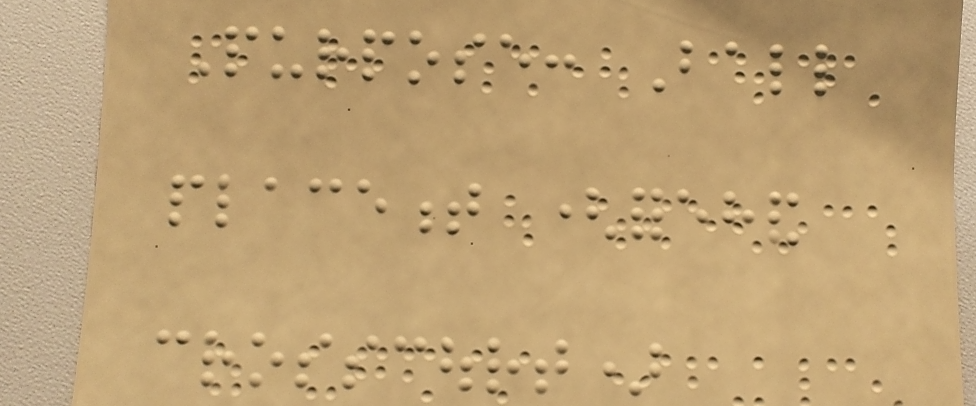Purpose: Ball
placement (forehand
crosscourt)
